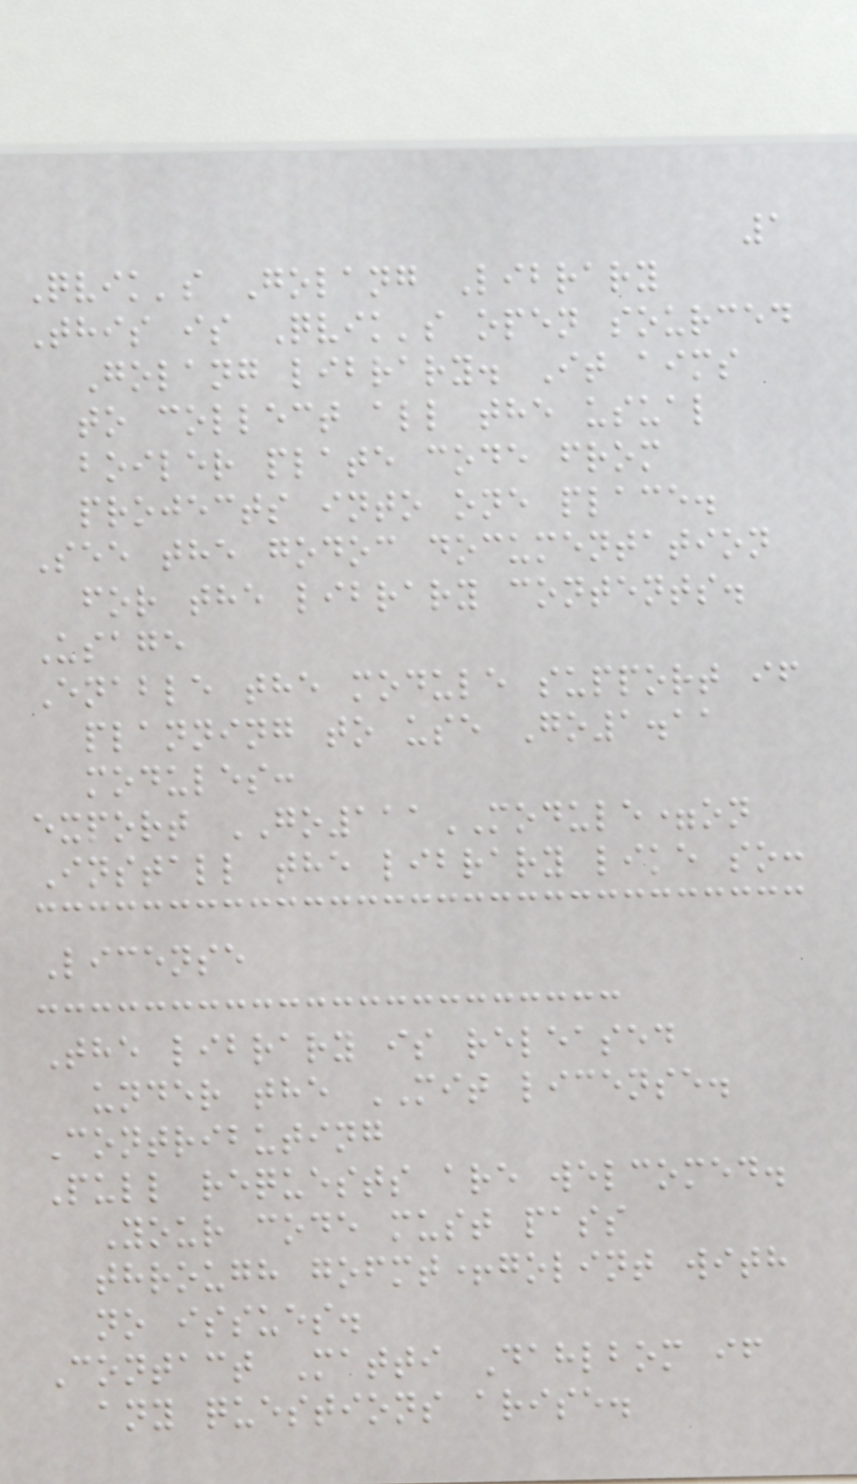1
Qvik's Golang Library
This is Qvik's open sourced
Golang library. It aims
to collect all the usual
boiler plate code from
projects into one place.
See the godoc documentation
for the library contents.
Usage
Enable the module support if
planning to use Go1.11
modules:
export GO111MODULE=on
Install the library like so:
License
The library is released
under the MIT license.
Contributing
Pull requests are welcomed.
Your code must pass
through gofmt+golint with
no issues.
Contact Matti Dahlbom if
any questions arise.
